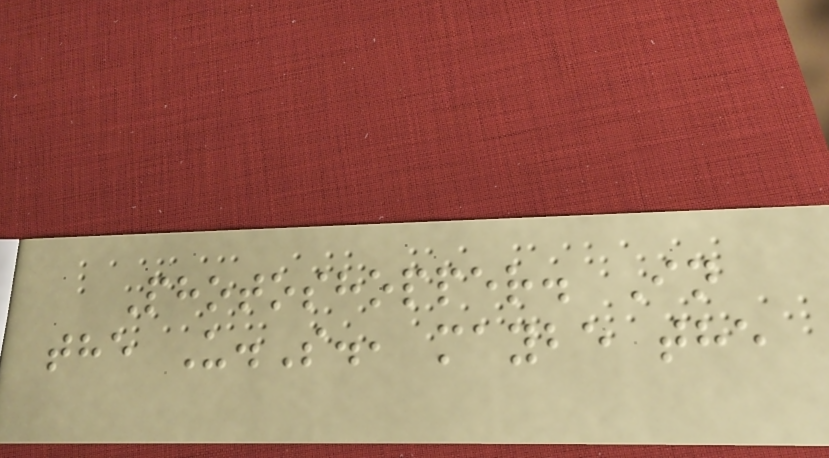Photoshopper. In
the U.S., maybe the
